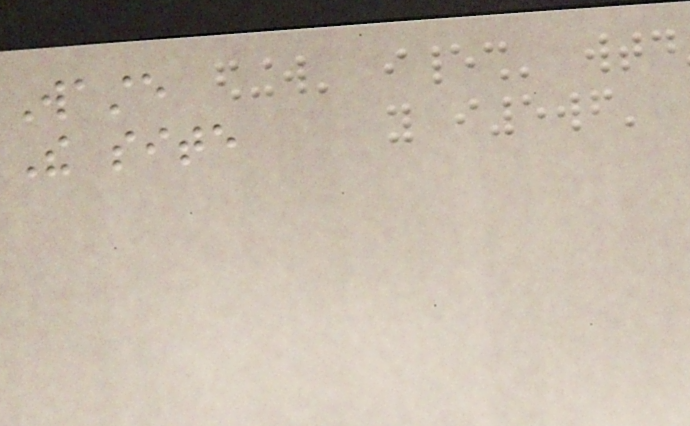Waste
The site
